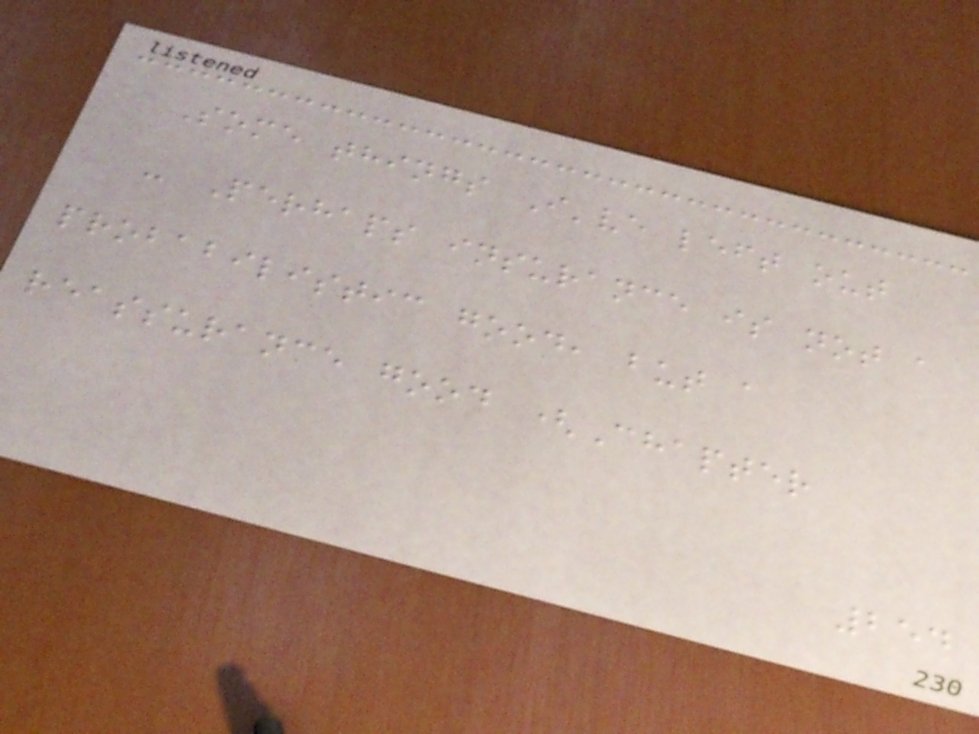Some things I've left out
- Perhaps insurance is not a
probabilistic good, but a
reassurance good (Chapter
254
